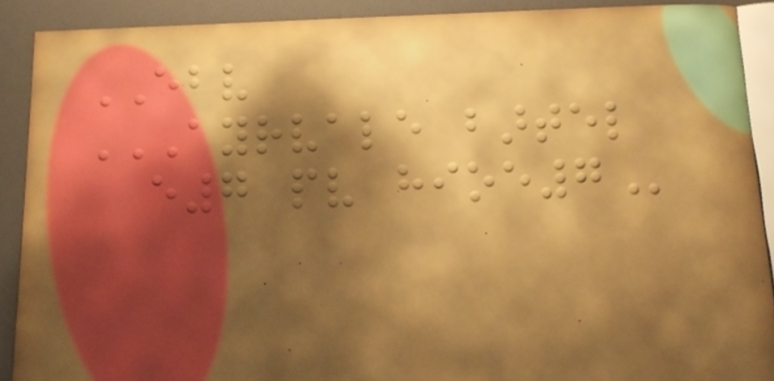EBV
AYRVALE BARTEL
E7 PV HIOE7
